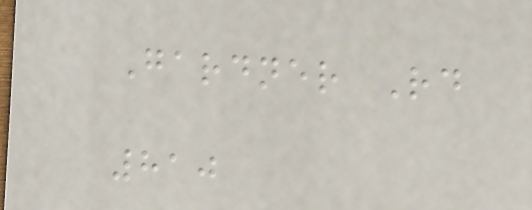Gardner Rd
810
